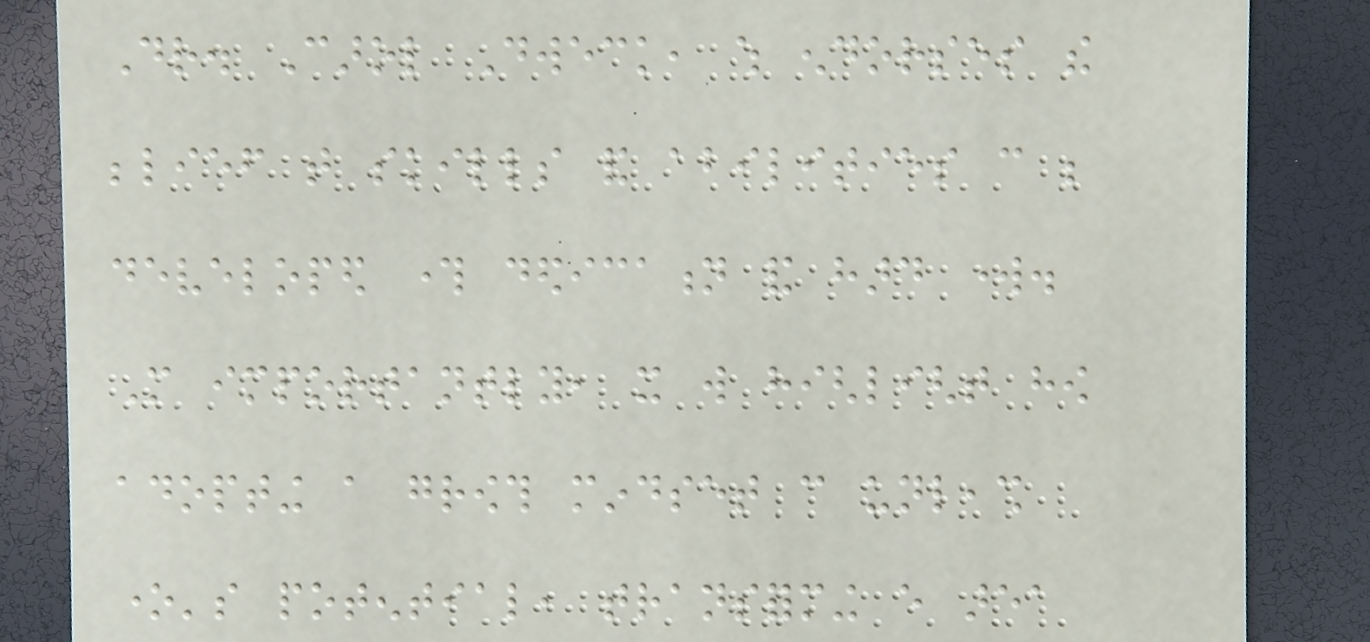Dr. Carol Dweck, which endorses the
belief that skills and abilities can be
developed through dedication and hard work.
More importantly, it will highlight how
adopting a growth mindset can unleash
one's potential, transforming every area
